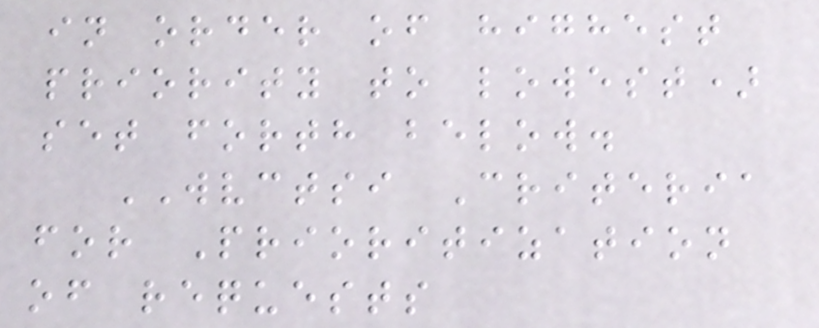in order of highest
priority to lowest)
set forth below.
WVCTSI Criteria
for Prioritization
of requests
